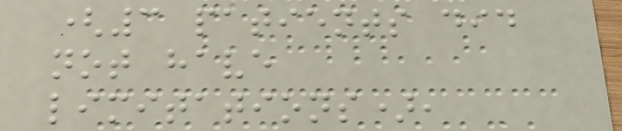(3 patients did
not have
limitations),
